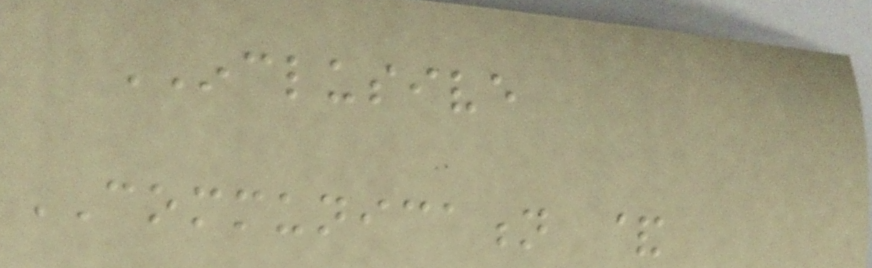INCLUSIVE
COMMUNICATION &
